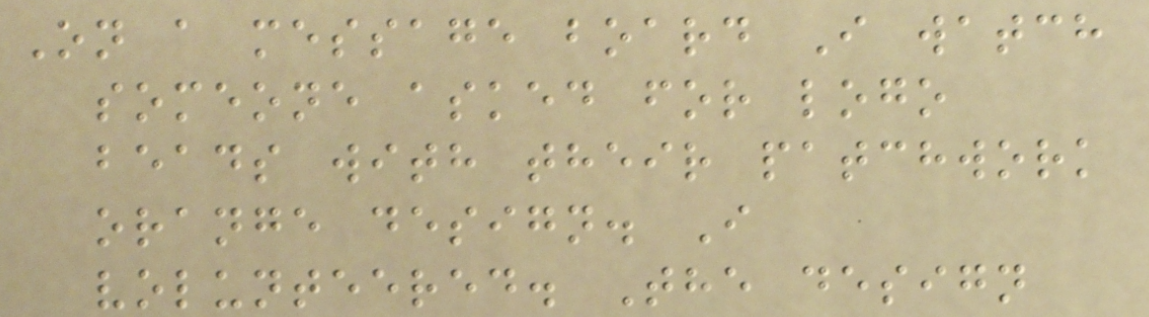On a message board I watch
someone asked for logo
beads with their patchwork
orange design. I
volunteered. The design
